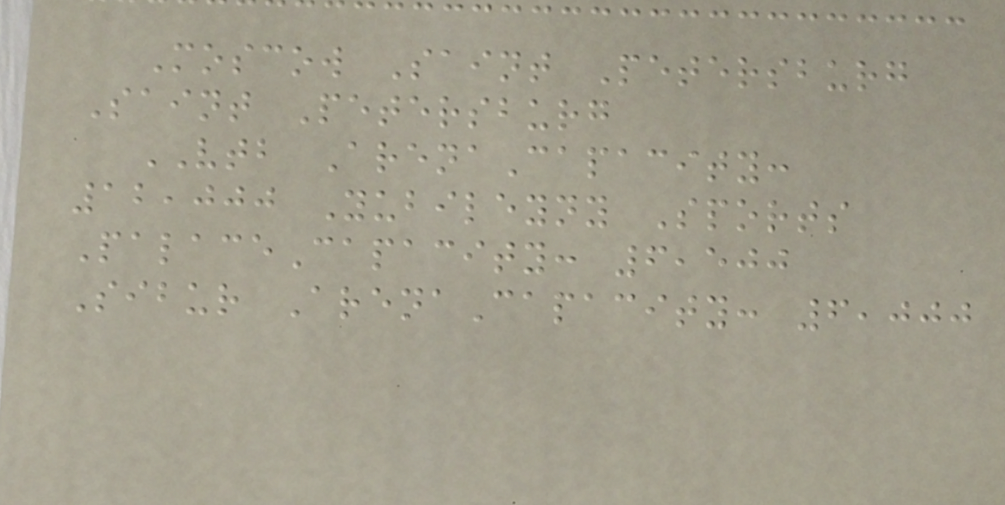Moscow Saint Petersburg
Saint Petersburg
VTB ArenaCapacity:
12,000 Yubileyny Sports
PalaceCapacity: 6,500
Sibur ArenaCapacity: 6,000
